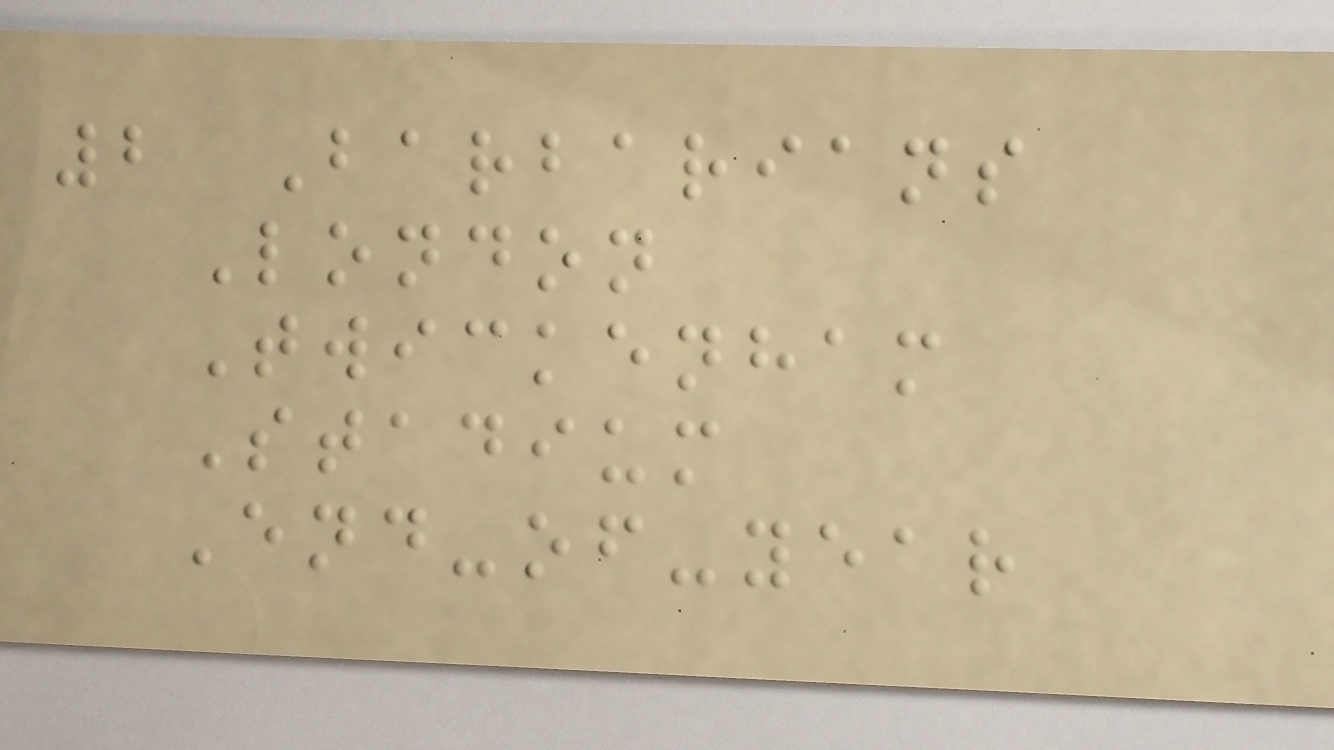2 Barbarians
London
Twickenham
Stadium
End-of-year
